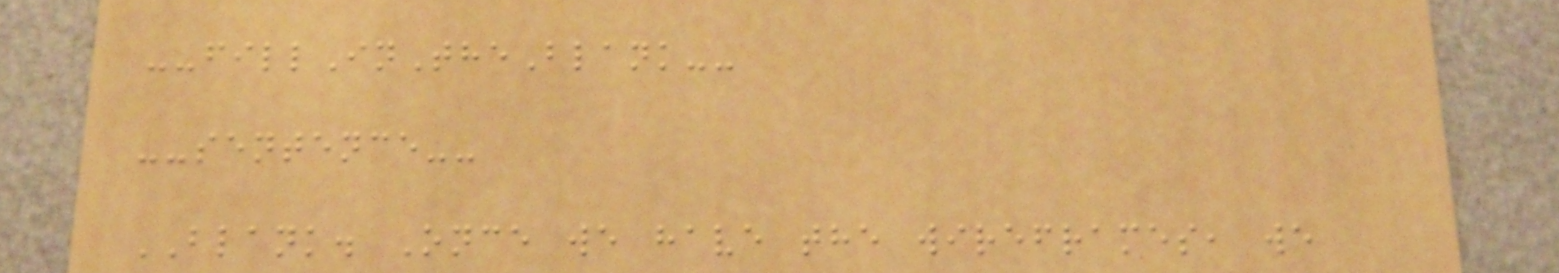--fillInTheBlank--
--sentence--
BLANK. Once we have the wireframes, we
